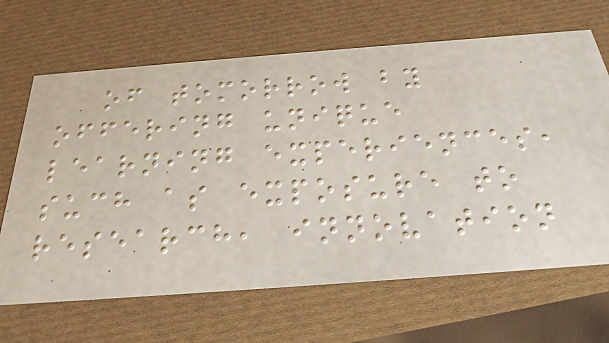of tomorrow by
offering unique
learning experiences,
such as exposure to
research, innovation
